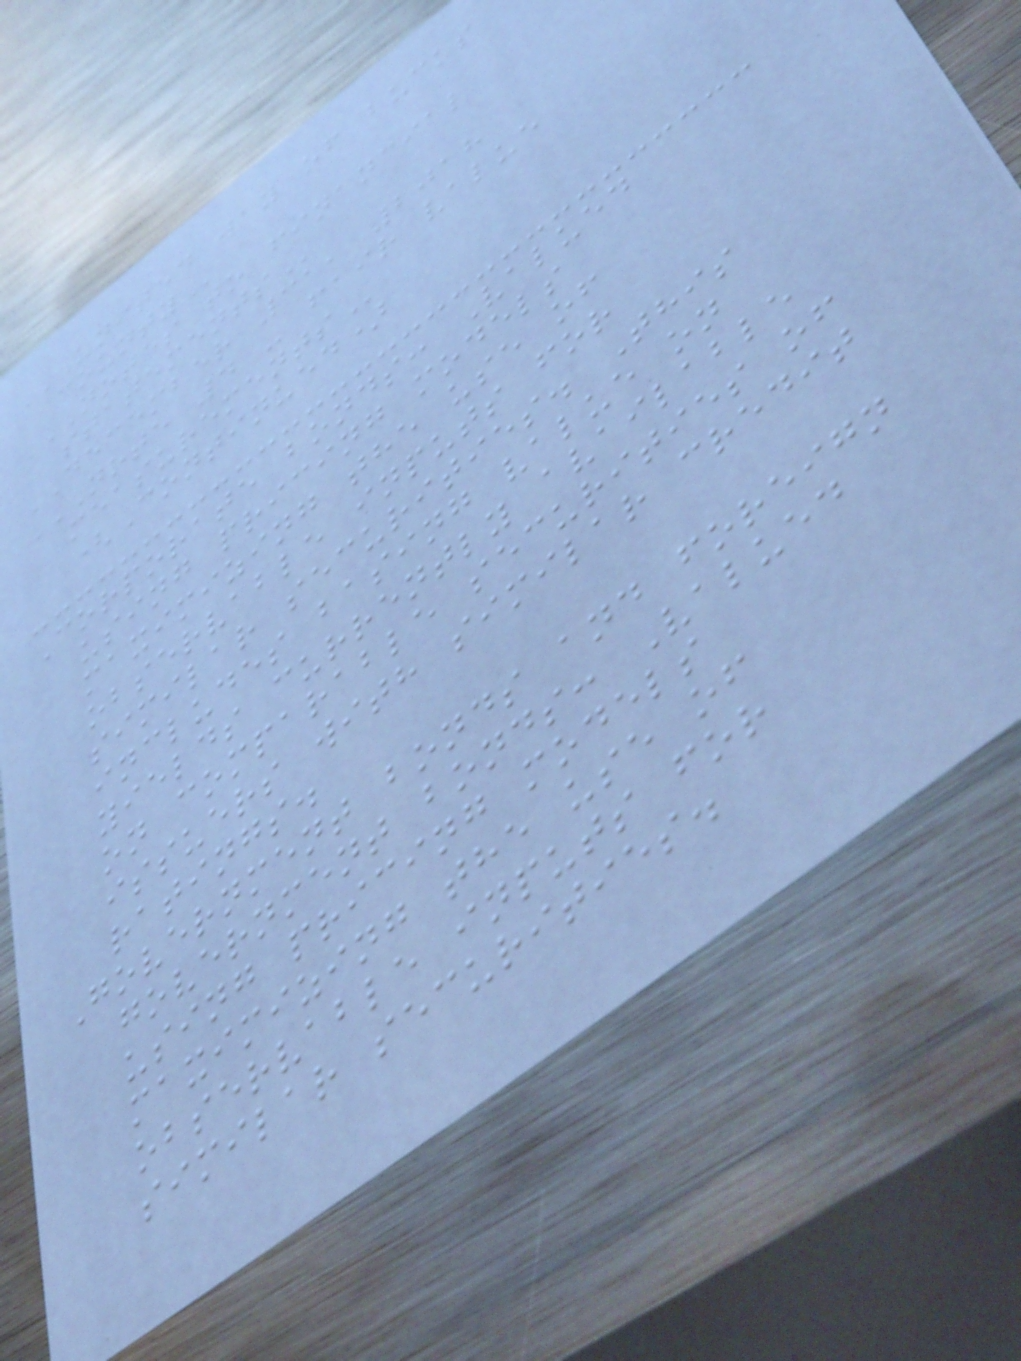UNITED WAY OF BUCKS
COUNTY
NOTES TO FINANCIAL
STATEMENTS
DECEMBER 31, 2018
NOTE 4 - FAIR VALUE
MEASUREMENTS
(Continued)
Corporate bonds: Valued
using pricing models
maximizing the use of
observable inputs for
similar securities. This
includes basing value on
yields currently available
on comparable securities of
issuers with similar credit
ratings.
Government bonds and foreign
government bonds: Valued
using pricing models
maximizing the use of
observable inputs for
similar securities.
